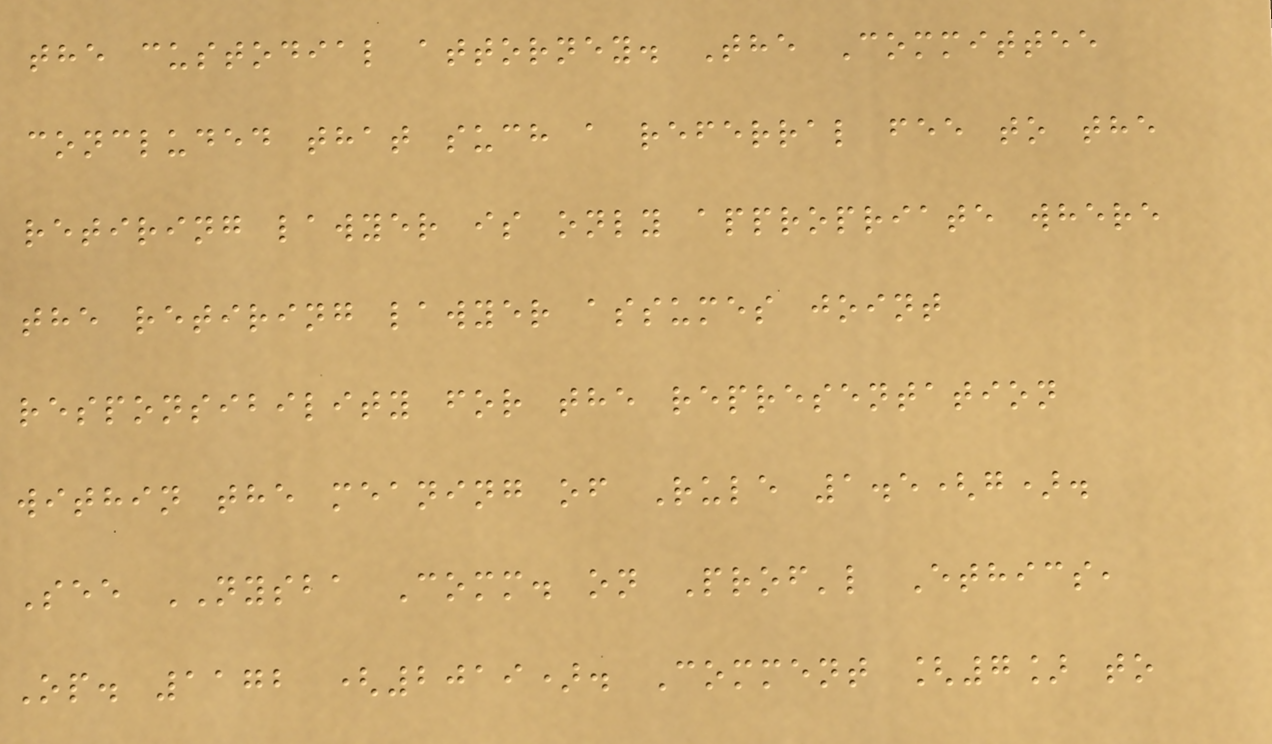the custodial attorney. The Committee
concluded that such a referral fee to the
retiring lawyer is only appropriate where
the retiring lawyer assumes joint
responsibility for the representation
within the meaning of Rule 1.5(g).
See NYSBA Comm. on Prof'l Ethics,
Op. 1172 (2019). Comment [7] to
